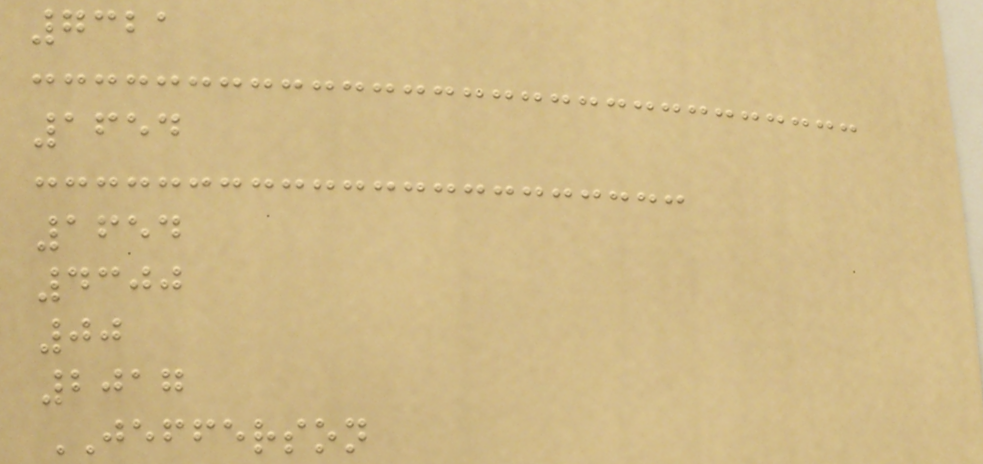7321
1654
1654
4300
00
2017
JEFFERSON
